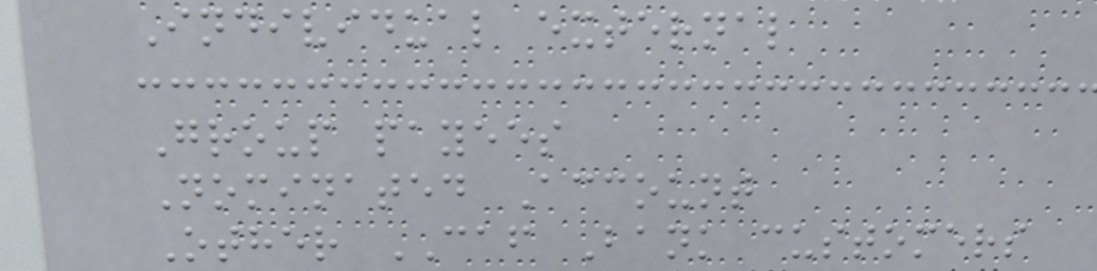Individual external
Group payees
Nominated Account
Other CAF Bank customers
